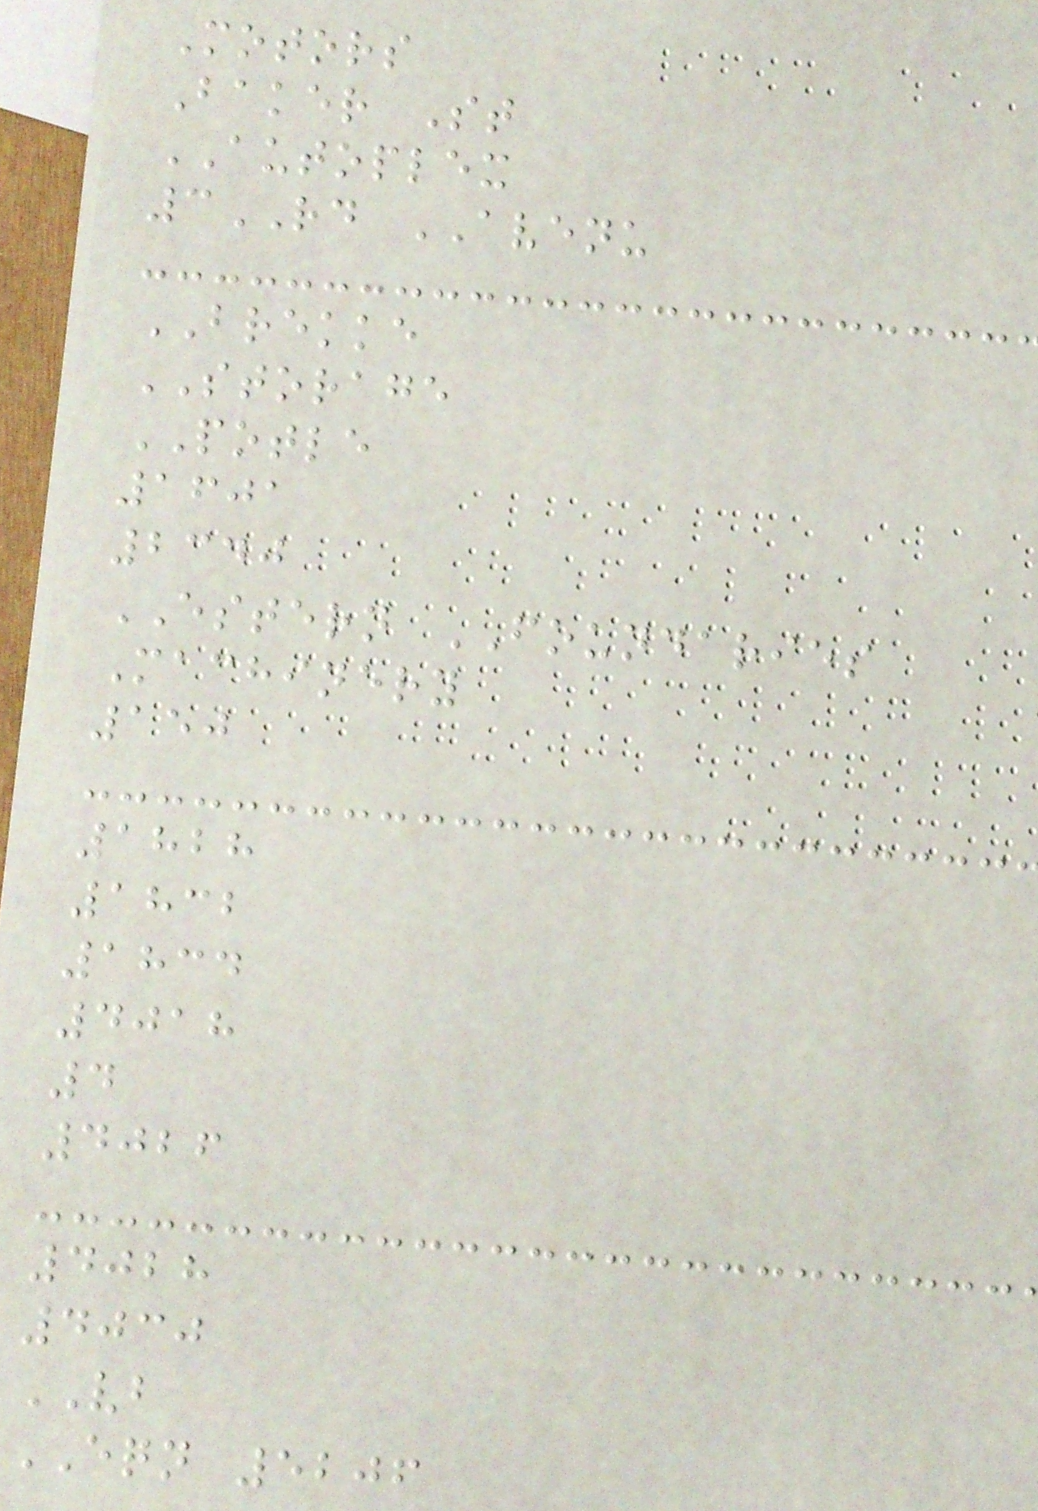Motors
Baker St
AUTOPLEX
3RD AVENU
BREKKE
STORAGE
POTLE
1601
2340
ESTERN FOUNDARIES
Machinery
150
1828
1832
1834
4018
4
4026
4028
4030
VB
EQN 5206
